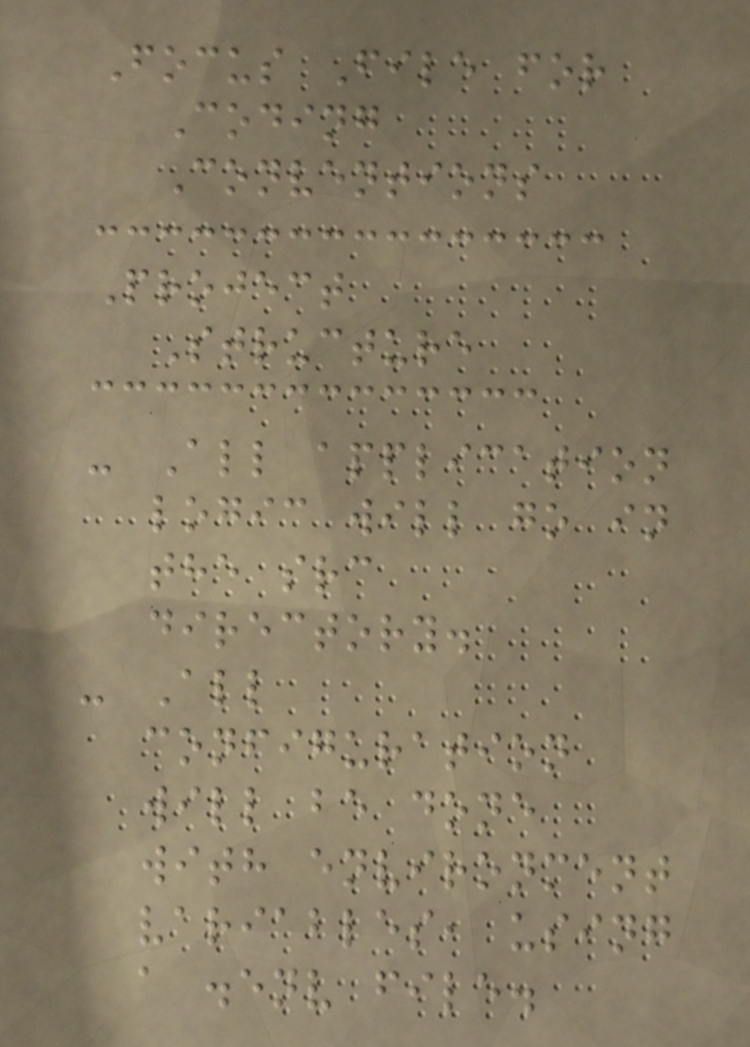Focus File for
Coding
Conventions
Project
Structure
- All application
logic will go in
the src
directory.
- All
configuration
will be done
with environment
variables, using
a .env file.
